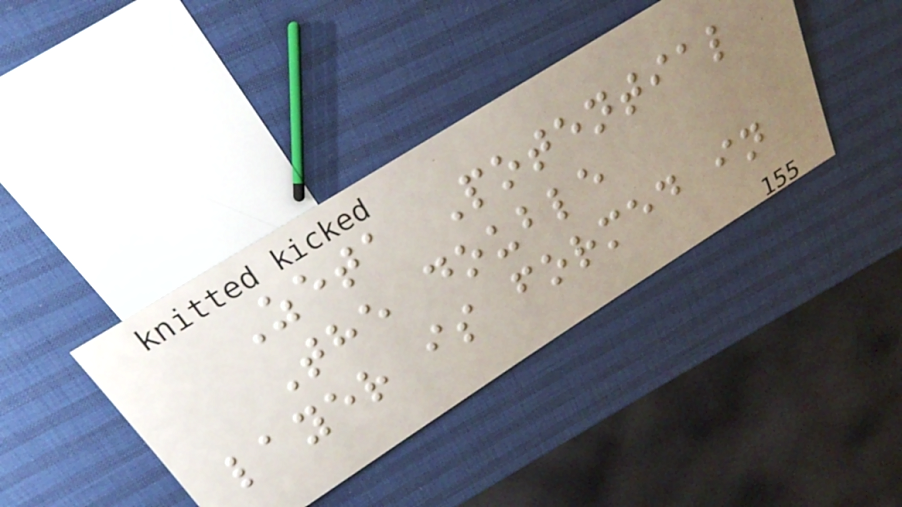Zeta Potential
The double
layer is formed in
